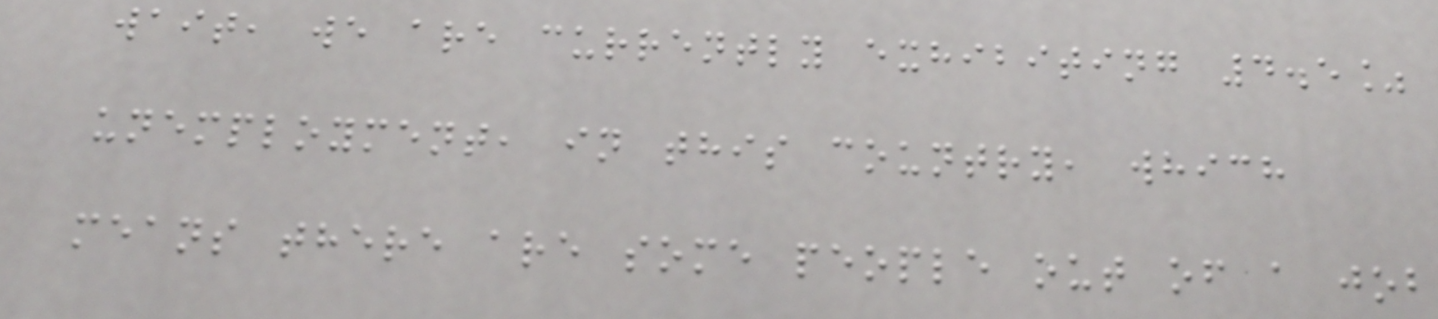wait, we are currently exhibiting 4.5%
unemployment, in this country, which
means there are some people out of a job
